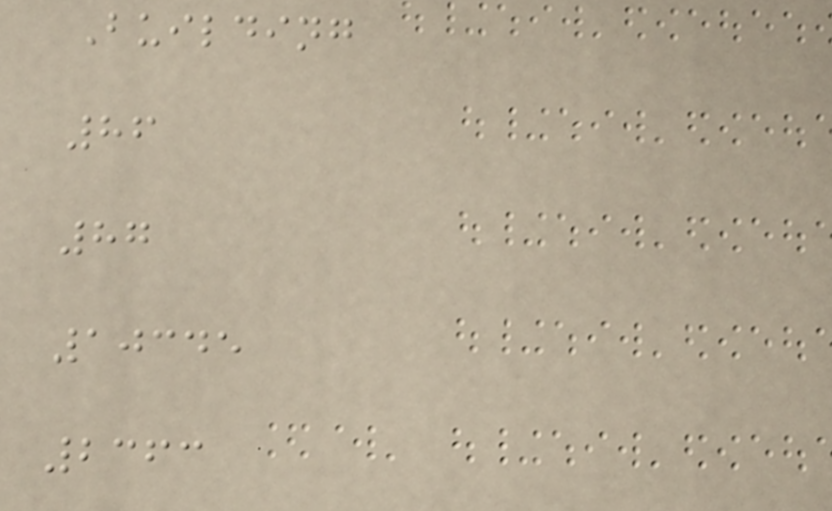Building
86
87
10345
2363
